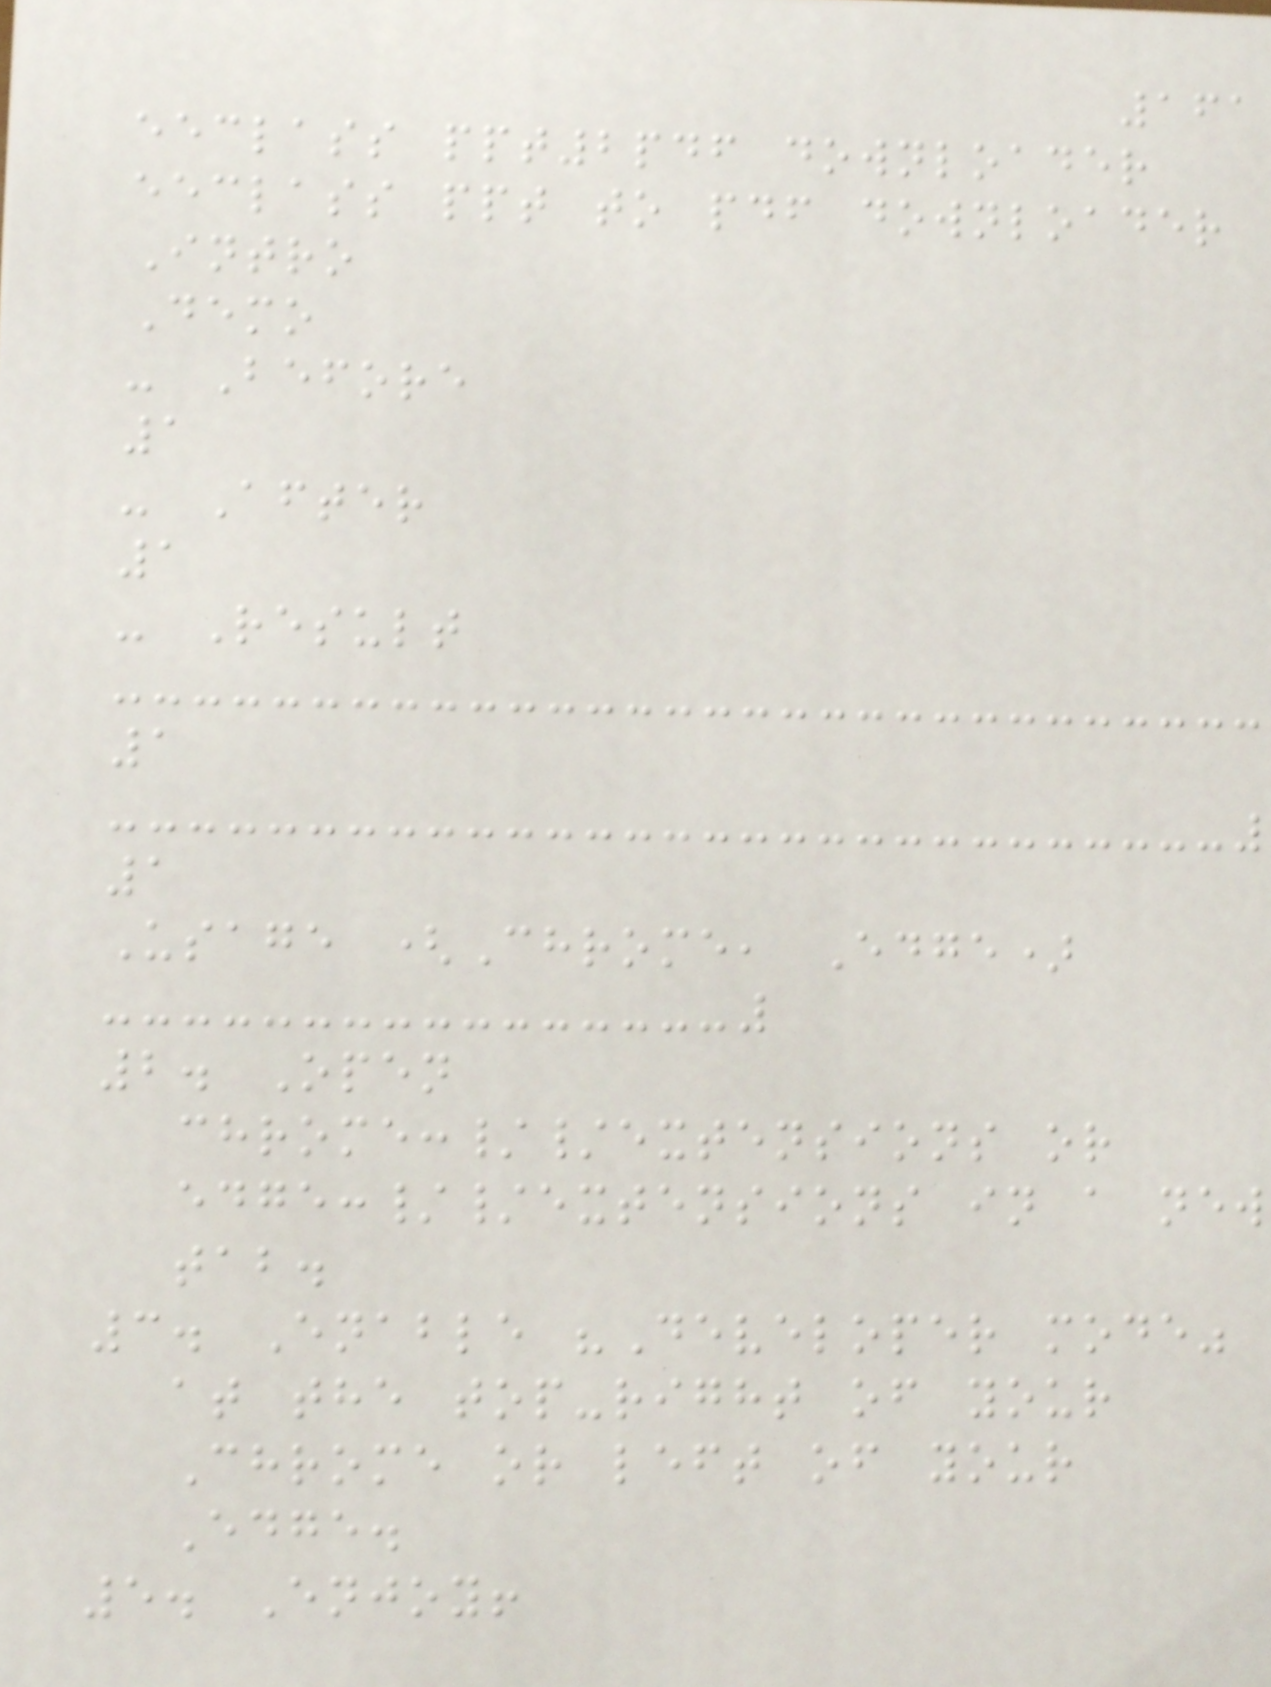161
eeclass ppt2pdf downloader
eeclass ppt to pdf downloader
Intro
Demo
- Before
1
- After
1
- Result
1
1
Usage (Chrome, Edge)
2. Open
chrome://extensions or
edge://extensions in a new
tab.
3. Enable "Developer mode"
at the top-right of your
Chrome or left of your
Edge.
5. Enjoy!
